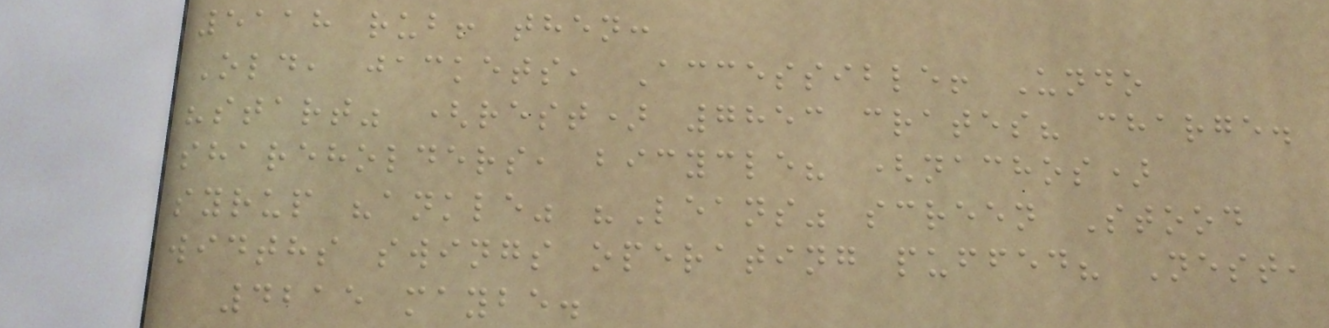5118 rub! then:
Old, jackets, Accessible! Undo
"start" (rest) 7853 crates? charge.
shareholders, bicycle? (nachos)
syrup "ankle" "Leans" screen Stood
widths swings operating puffed? Nest,
4215 maybe.
